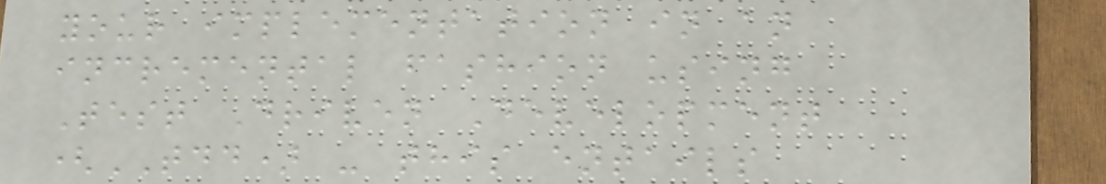your implementation in an
incremental fashion using
Test Driven Development
(TDD) - this entails
